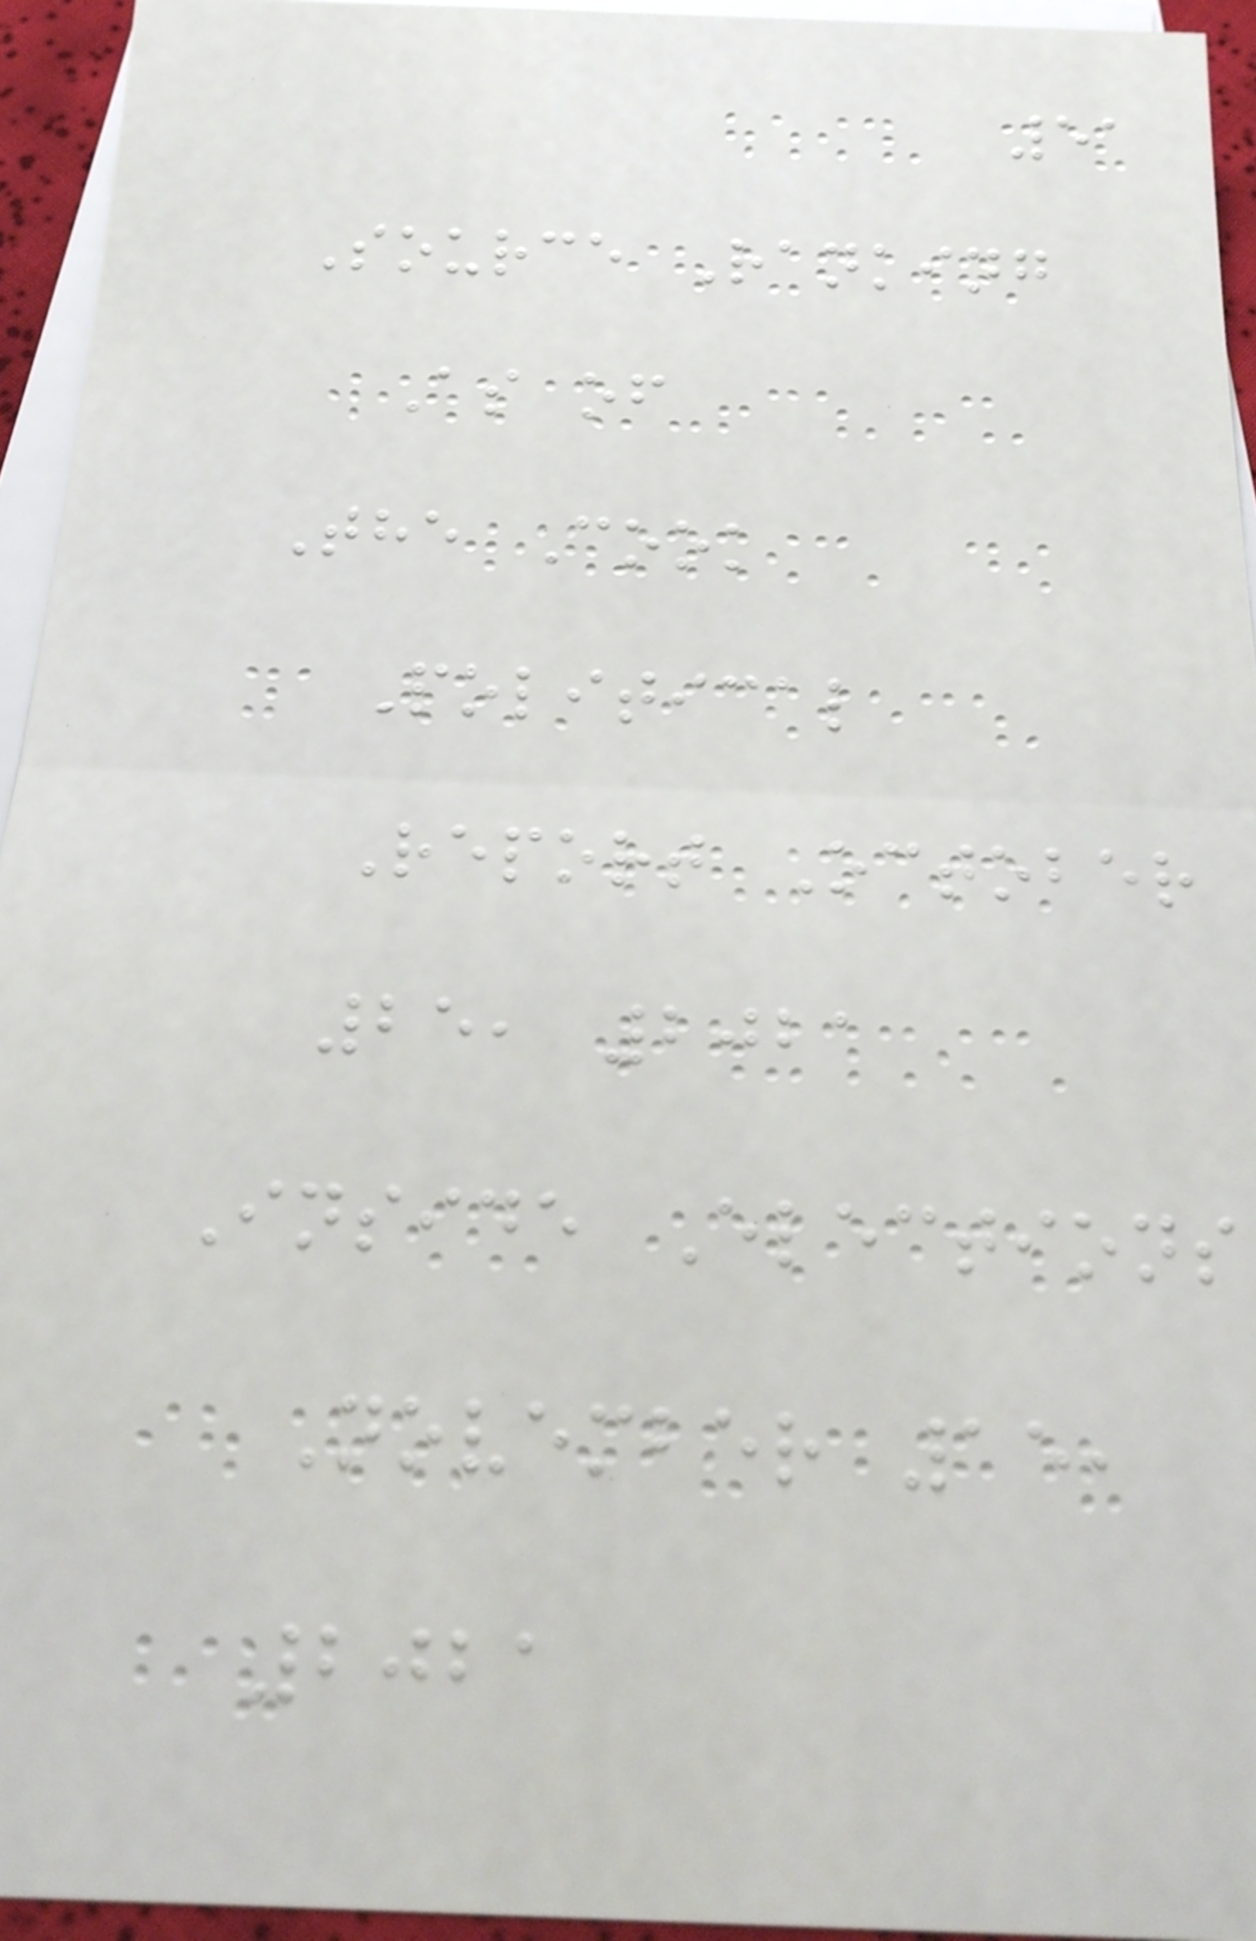51
Source Ranking
As of
The Cook
Political
Report October
25, 2021
Inside Elections
November 15,
2021
